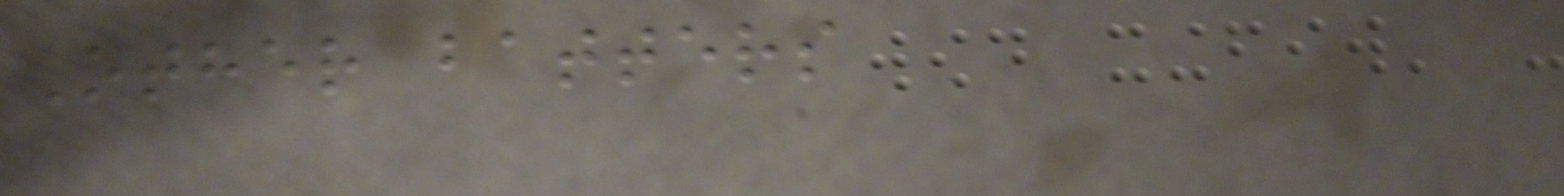Other batters
